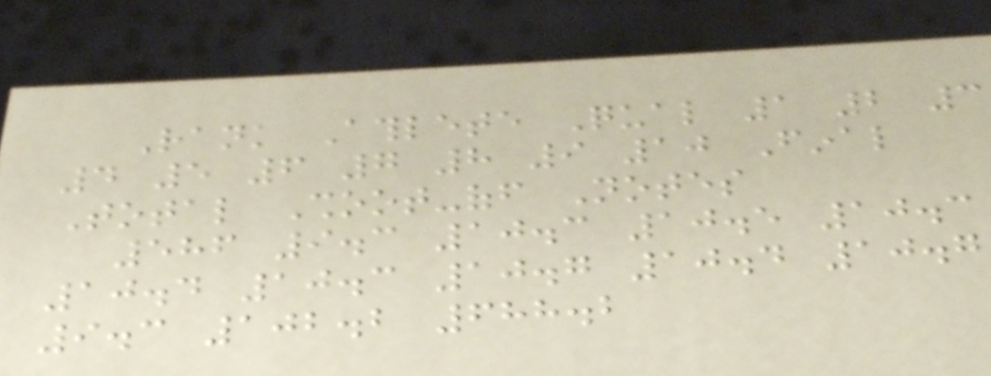Rank Athlete Qual 1 2 3
4 5 6 7 8 9 10 Final
Total Shoot-off Notes
586 9.3 10.3 10.5 10.3
10.4 10.3 10.7 10.4 10.7
9.3 102.2 688.2
